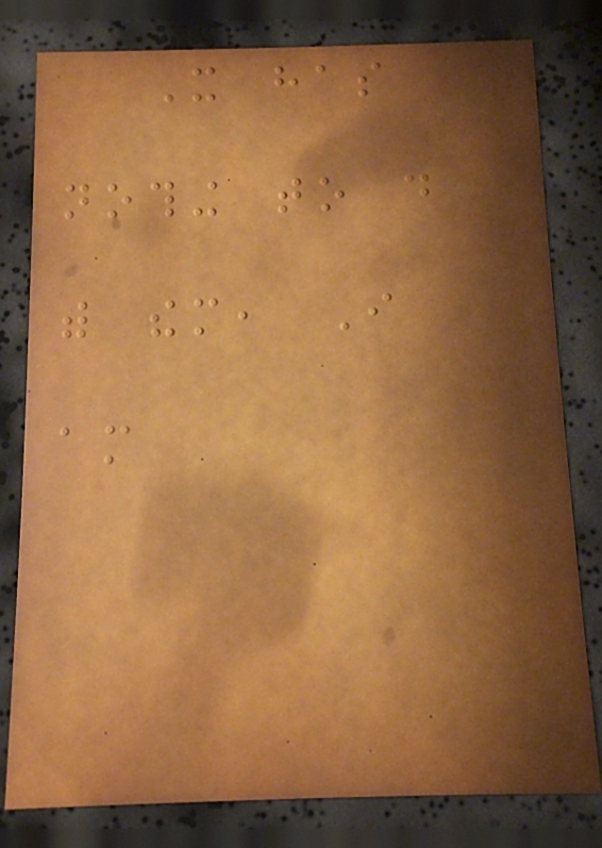It has
nothing to do
with them, I
am
